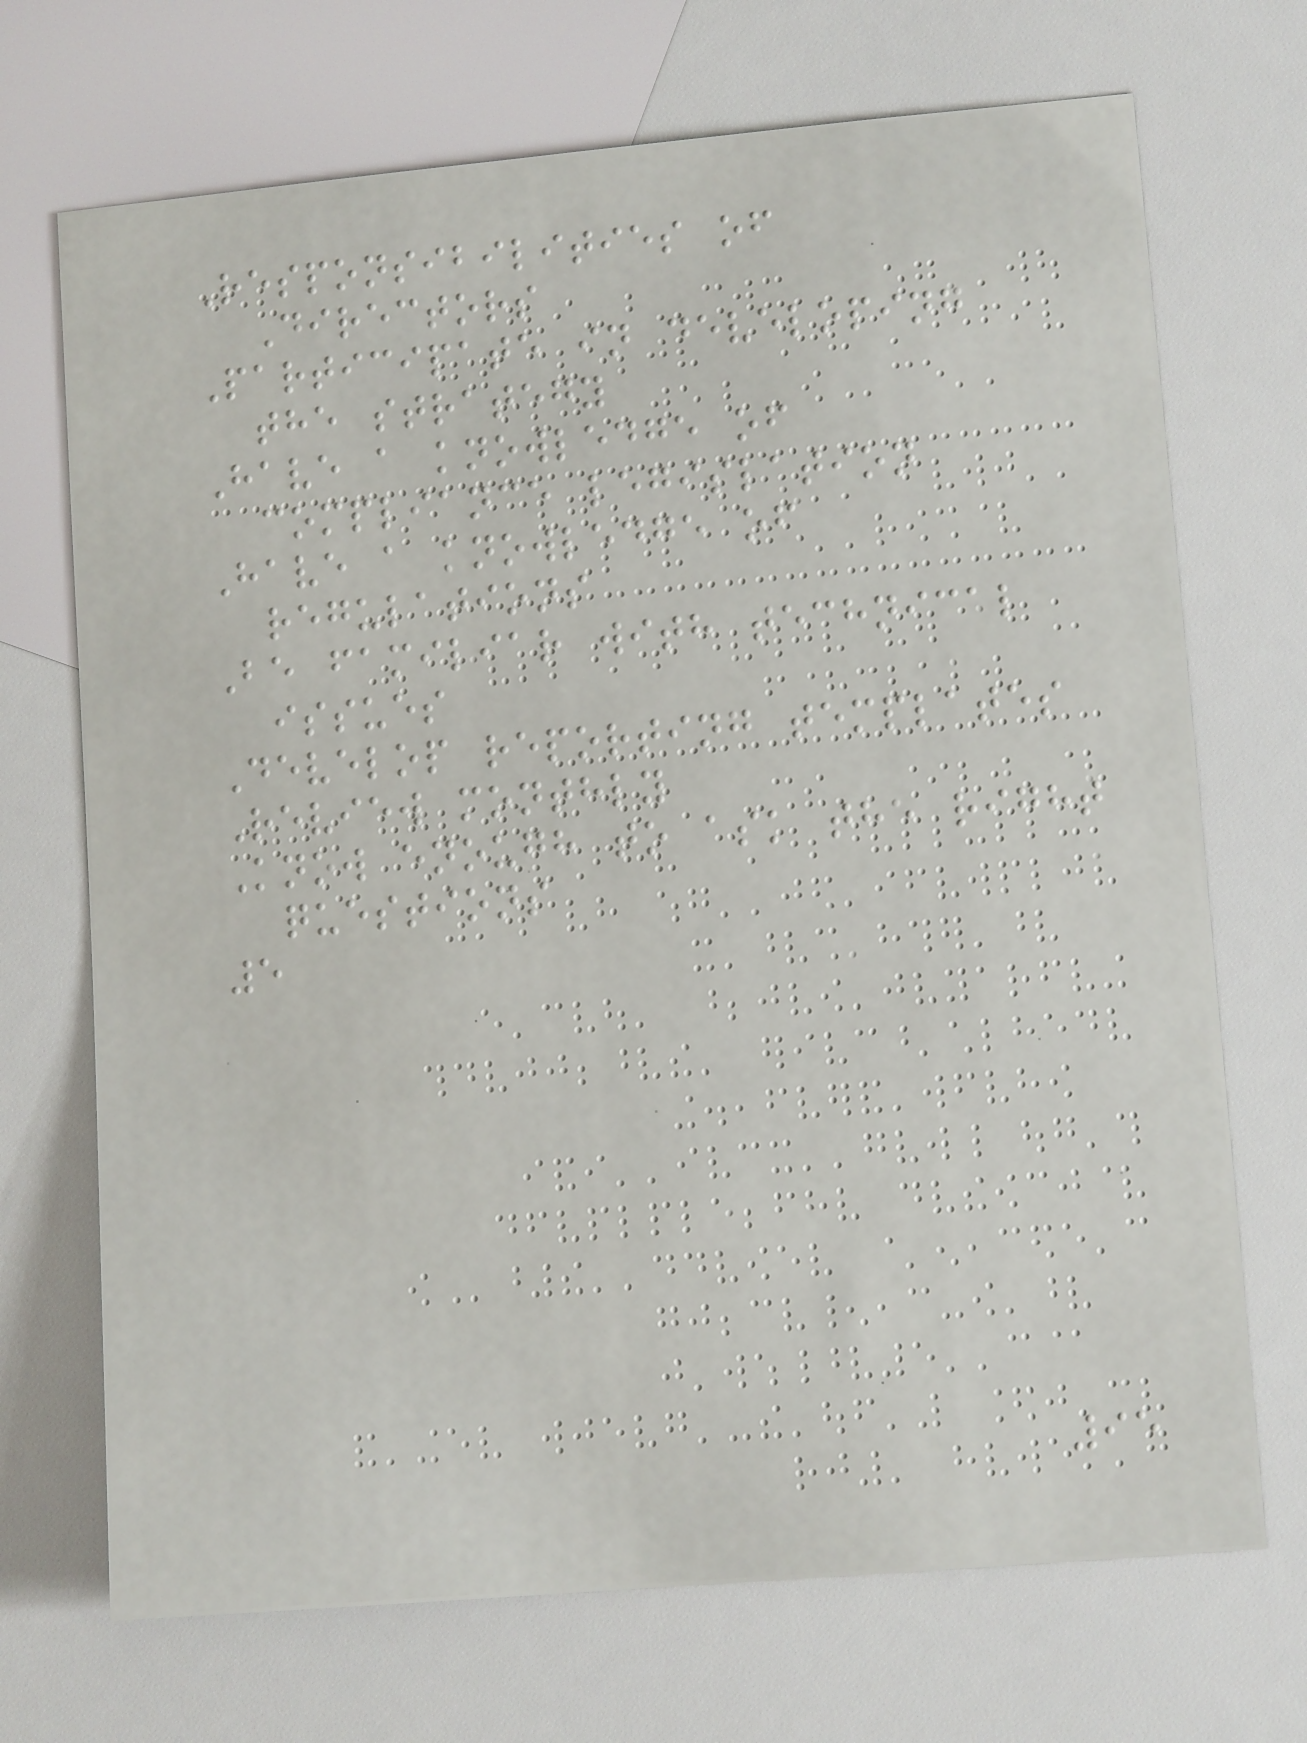Responsibilities of
Directors
Participate in developing
the strategy
Have a knowledge of
compliance legislation
Have a knowledge of
regulations
Be familiar with technical
issues
Develop reporting templates
Review monthly
Know enough to ask the right
questions
5
95
